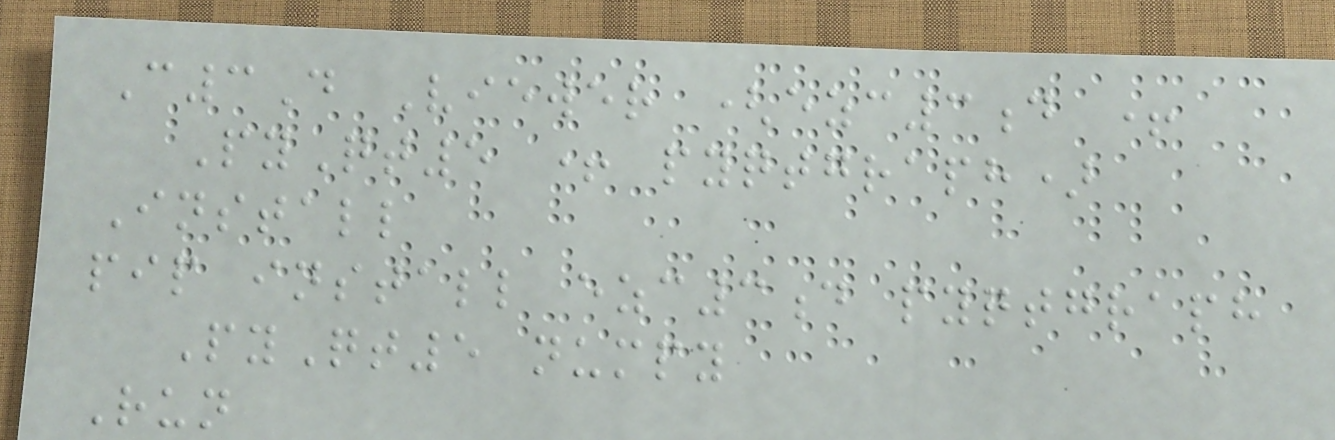C3D Viewer (ezc3d +
PyQt5 + pyqtgraph)
Install
pip install ezc3d pyqtgraph
PyQt5 numpy
Run
